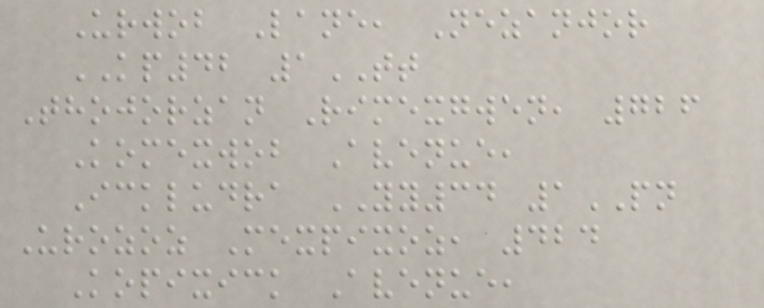Urwob Lane, Nezanjor
KP42 1TT
Thojorzan Rimexgwen, 726
Komexwob Avenue,
Ickludra YY34 1PN
Urozoz Mexpixoz, 424
Kopixick Avenue,
